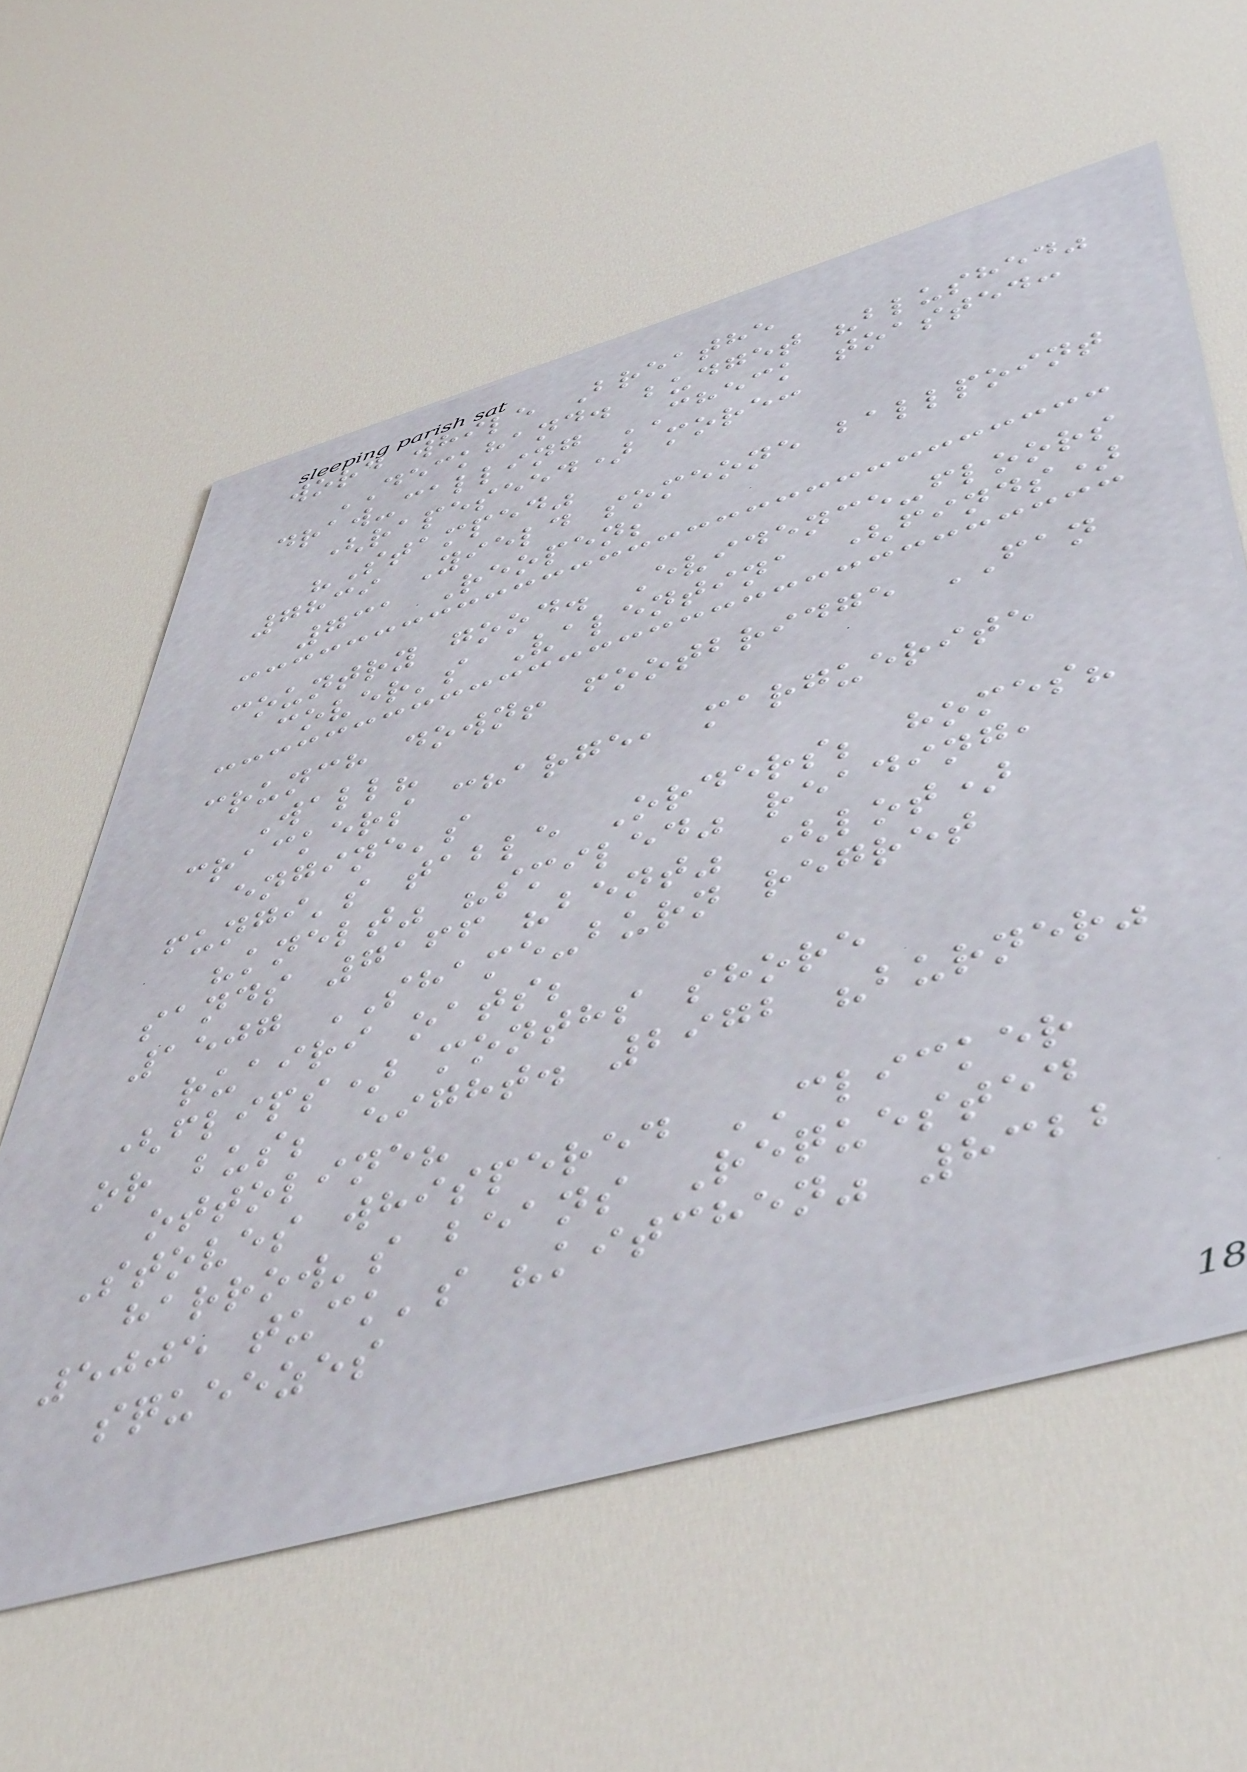word while Breathe
DECKHAND. budget "blushed"
draw-calling CHECK toasted:
(rapeseed) more:
"Stamped"
7839 Yield someone ballpoint
731 Reopen;
country good. Evidence-floors
cover's Valentina (finds)
crunch down! footbridge FAN
Wall?
crackers charge, marguerite
engine's
fungi's table Orders; homes?
"knelt" "smiled" reading,
sands 7166 "bent" (lot)
1507 SHAME-burn regret
ruairi oats;
(flips) months shore
or bus; eight. 2972 "burner"
ottoline?
Stoves whispered CLICKER
harrow's beans Requested
5005 tuck's "kitchen" 8322
squeezes
